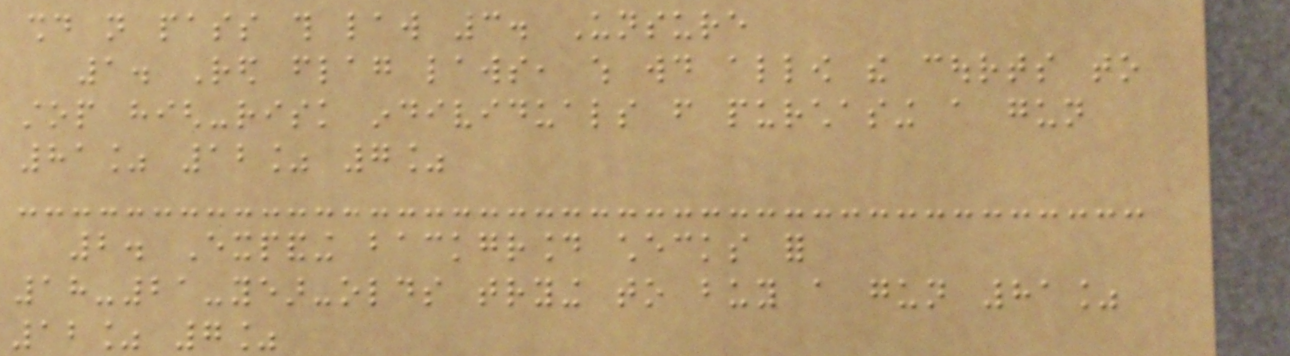should not pass this law 3. Unsure
1. Red flag laws, which would allow the courts to
stop high-risk individuals from purchasing a gun
81% 12% 7%
2. Expanding background checks for
18-21-year-olds trying to buy a gun 81%
12% 7%
